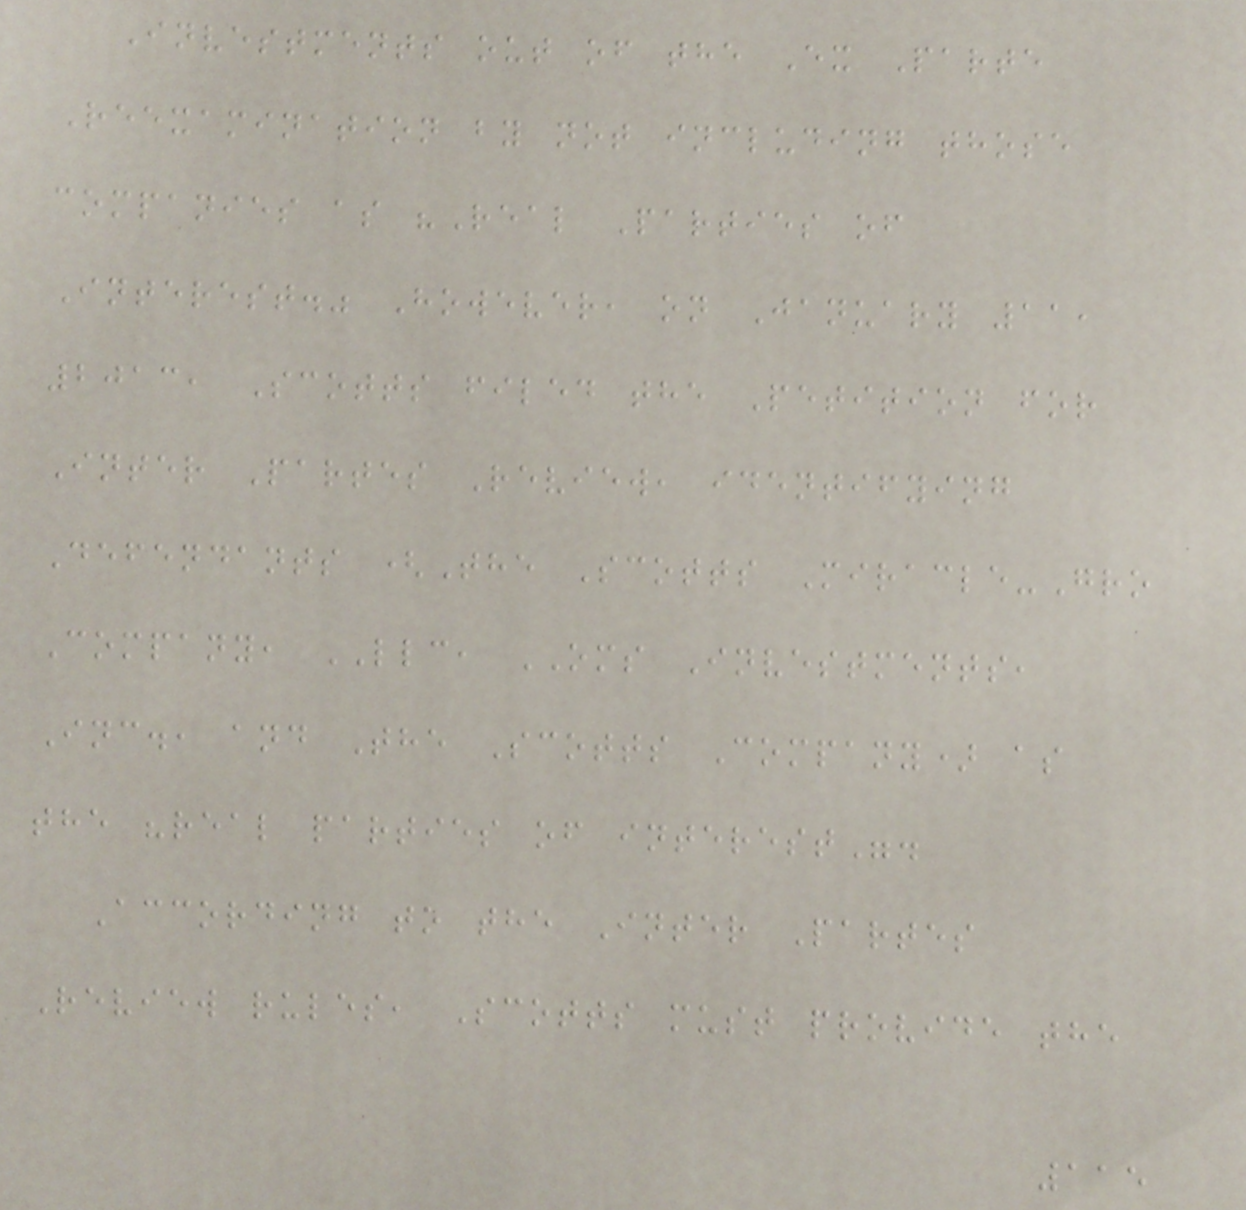Investments out of the Ex Parte
Reexamination by not including those
companies as "Real Parties of
Interest." However, on January 11,
2013, Scotts filed the Petition for
Inter Partes Review, identifying
Defendants (The Scotts Miracle-Gro
Company, LLC, OMS Investments,
Inc., and The Scotts Company) as
the "real parties of interest".
According to the Inter Partes
Review rules, Scotts must provide the
115
